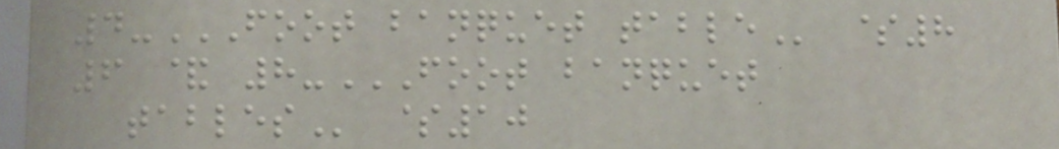4-FOOT BANQUET TABLE $8
6 & 8-FOOT BANQUET
TABLES $10
